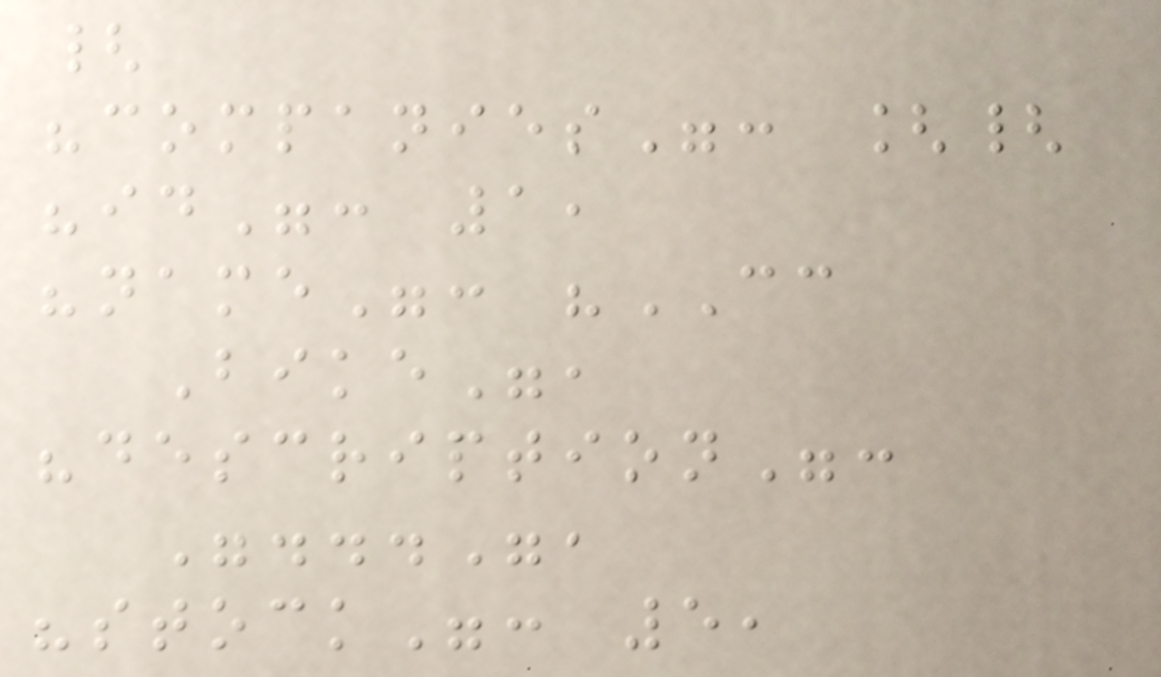{
"companies": [{
"id": 1,
"name": "CC
Bike",
"description":
"...",
"stock": 5,
